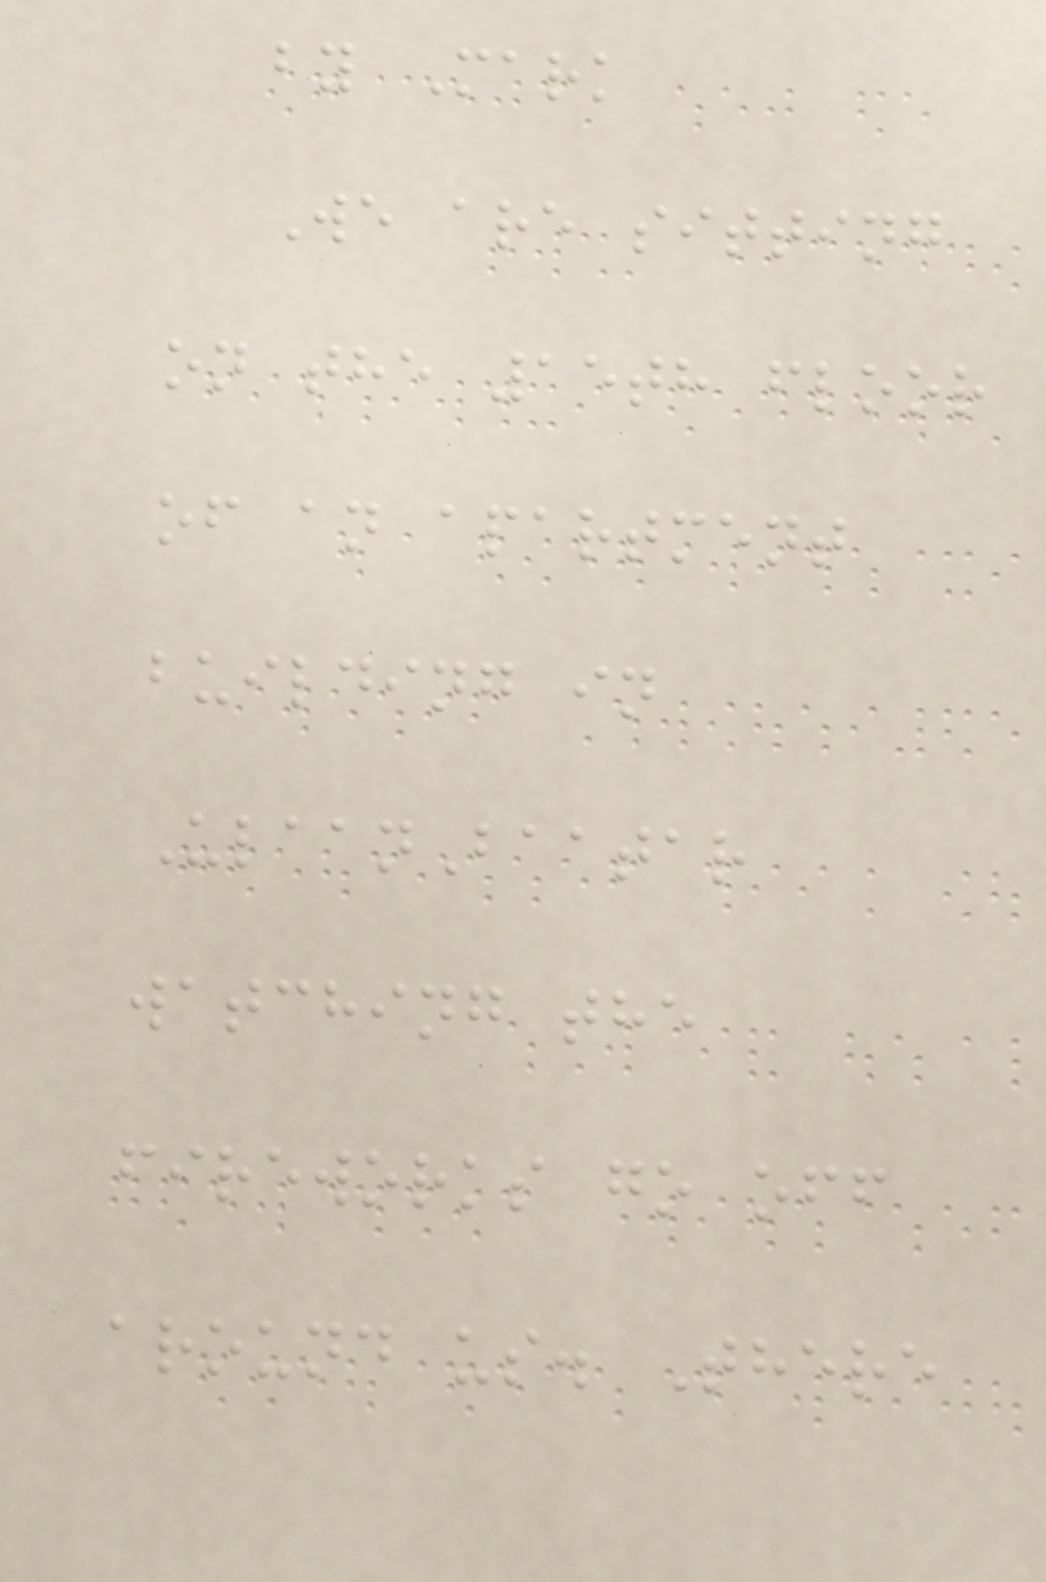by Mark
We are sitting
on the 15th floor
of an apartment
building in
UlaanBaatar
watching the
fireworks go off
around us. There
